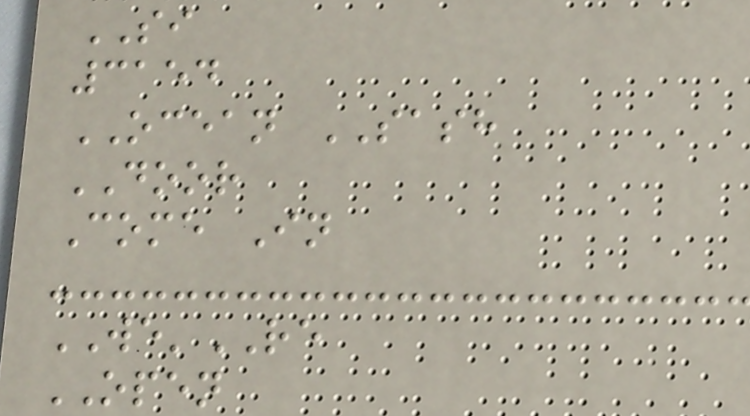SI
3154
OCEAN SASH
DOOR
Come In
WE'RE
OPEN
